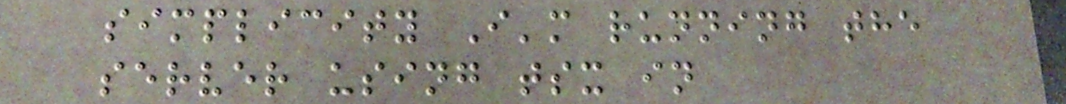simplicity I'm running the
server using tsx in
